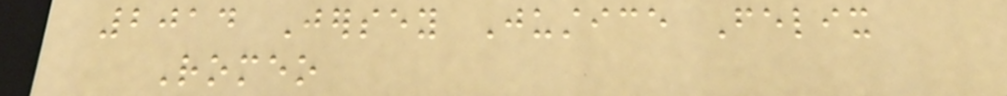2014 Jersey Justice Felix
Romeo
